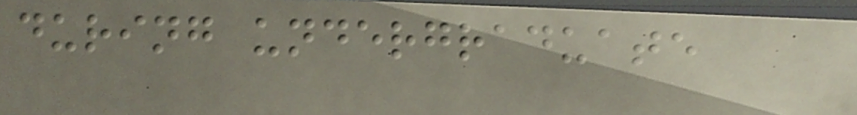during undergraduate
